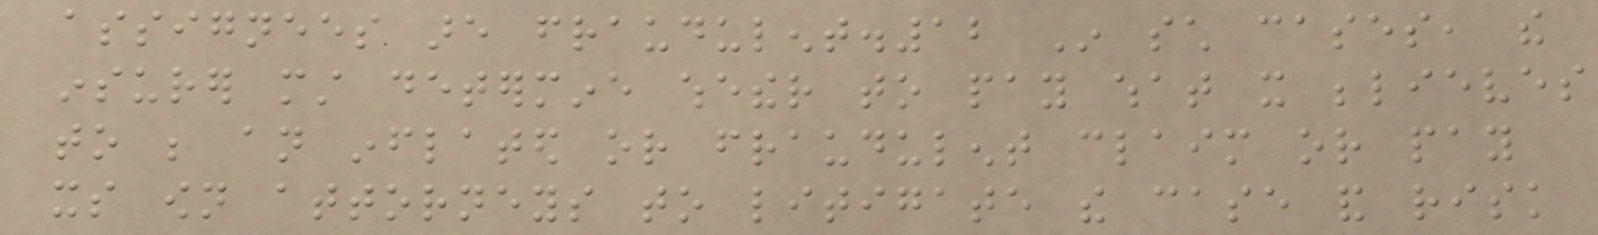assignees are fraudulent.12 In such cases, the
insurer must determine whether to pay what it believes
to be an inflated or fraudulent claim or pay
its own attorneys to litigate the case and risk
